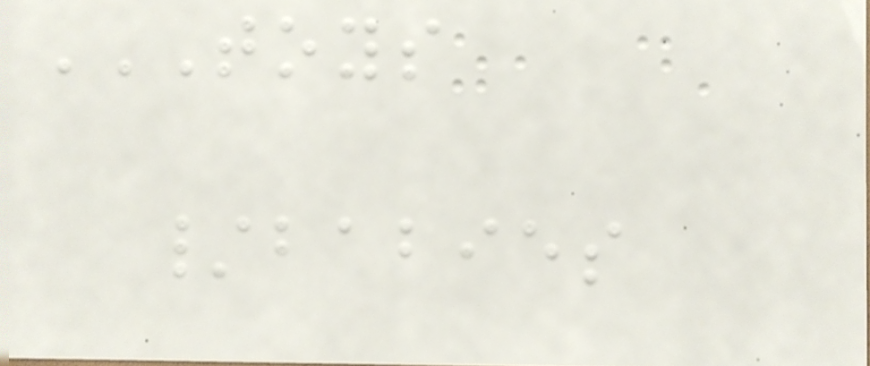TOYS
/BABIES
